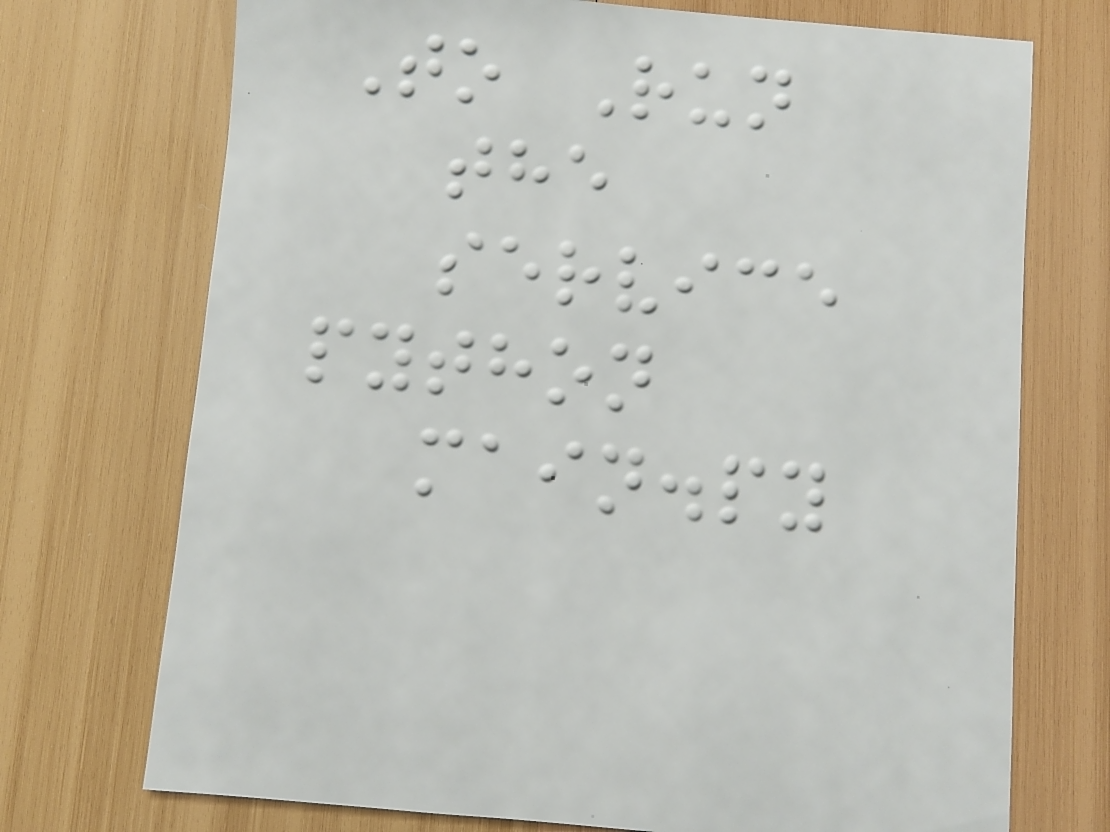To Run
the
service
python
main.py
